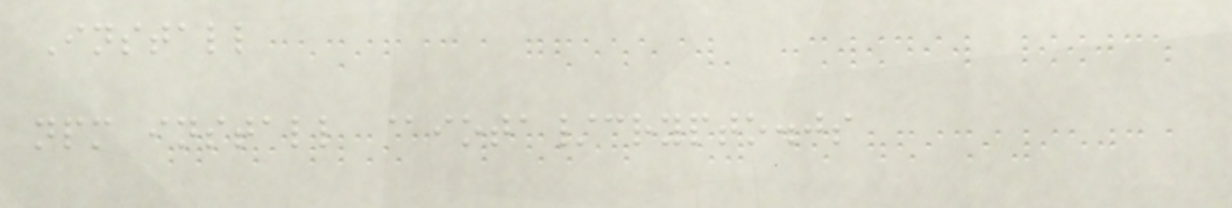Install
npm install @iota/crypto.js
